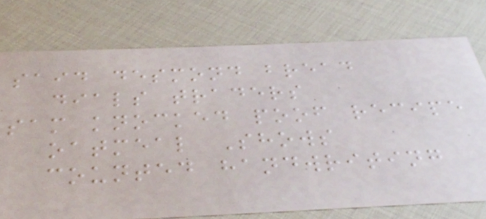said desmond bread
dials traders
sam knocked poof recipe
oatmeal Shows
counted handwriting
